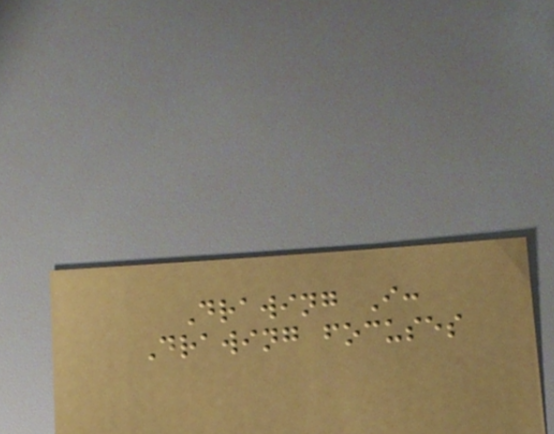Drawing I:
Drawing focuses
